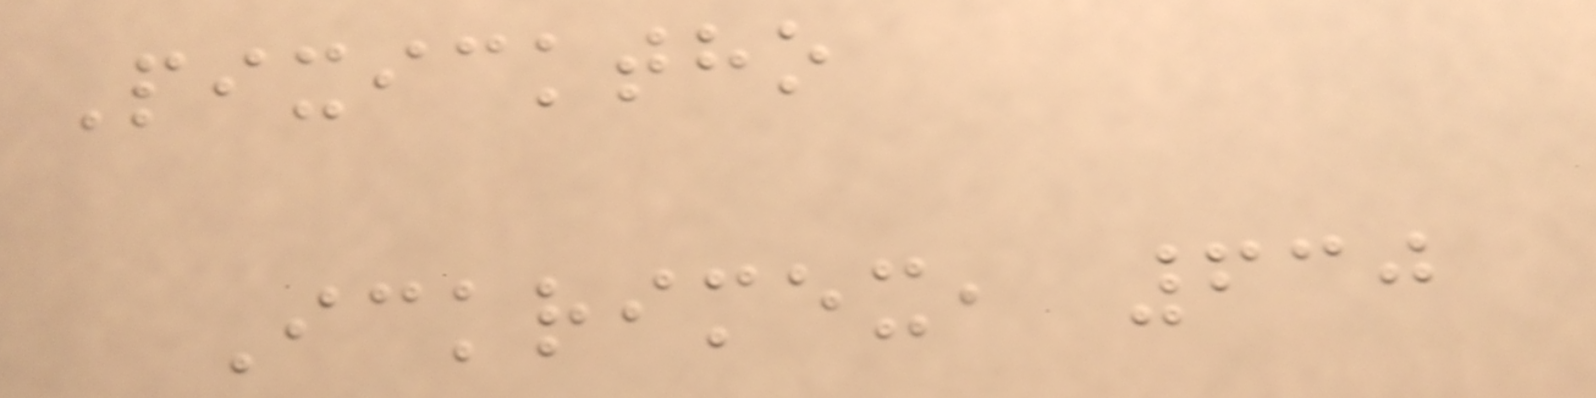Pixicktho
Ickrimex, 630
